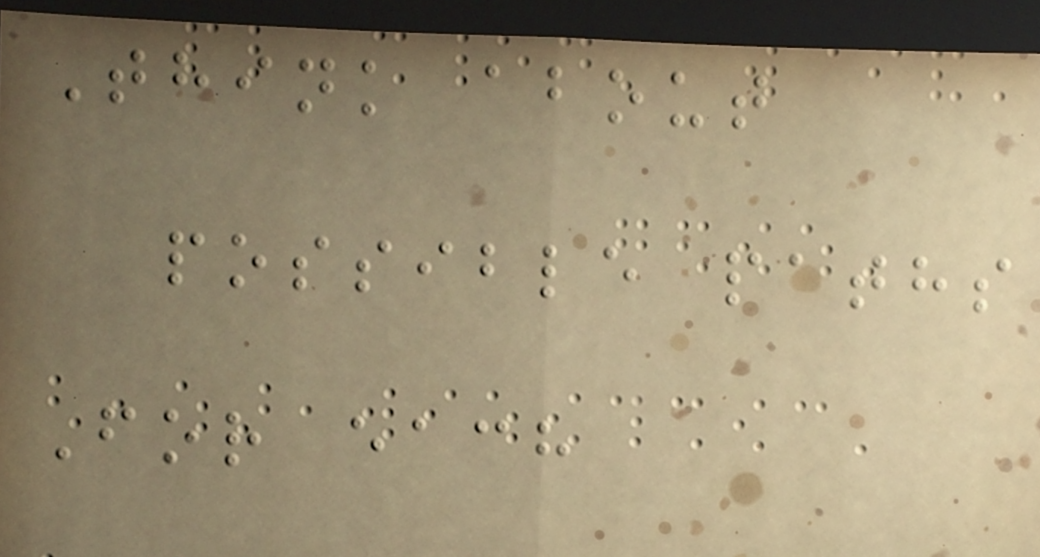Think about
possible paths
For each
